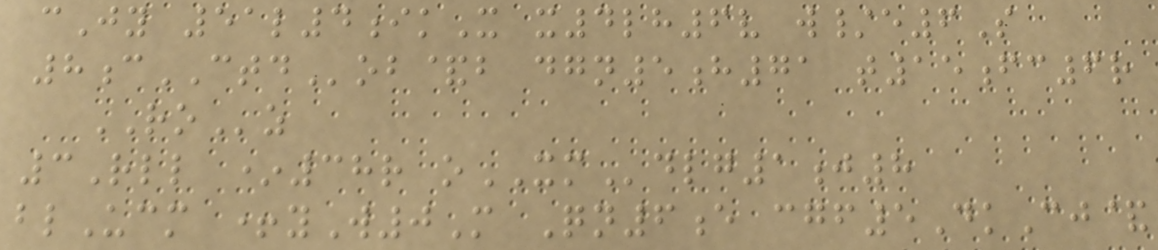cJy 51l4ikX x4lh6v w/e6S
8cCTDob&b dgn5h71 t15fc6r
ROz
3Rll *38r oXMdlg1j8
blUcm +yW0M Qn6e cgf5DkCj&
